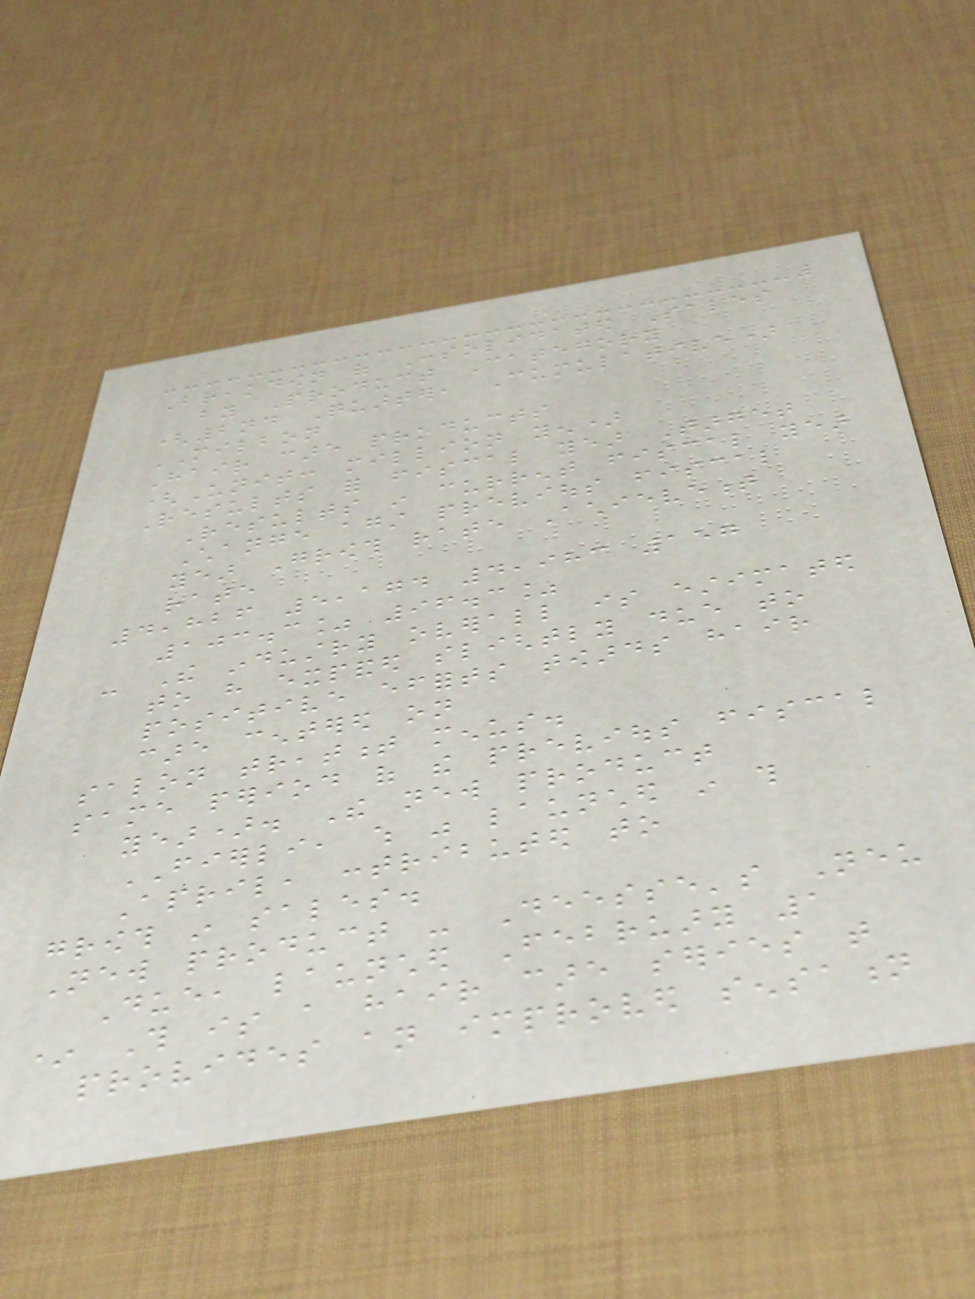Breakdown of Consolidated Sales
by Product Category
(2nd Quarter, Cumulative)
MILBON
Hair care products
(Unit: million yen)
Results for fiscal year Target
Results in current fiscal year
Change against previous fiscal
year Growth rate Achievement
rate
4,826 5,174 4,983 157
103.3% 96.3%
- The industry overall is estimated
to have expanded slightly due to
positive efforts towards hair
care centered on
salon treatment menus.
same period of the previous fiscal
year). The new product
FIERLI, which was launched in this
April, contributed to
growth in sales.
New product - Deesse's Neu
Due, launched February 1
* This is a hair care series that
provides an improved sensation
